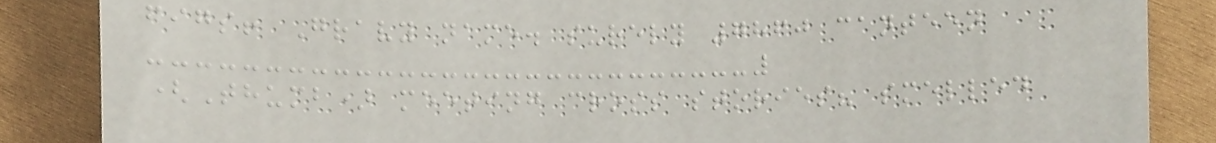figs! Gravy name. surely 7860 canteen
(Thumb) meeting cross stories? smelled
